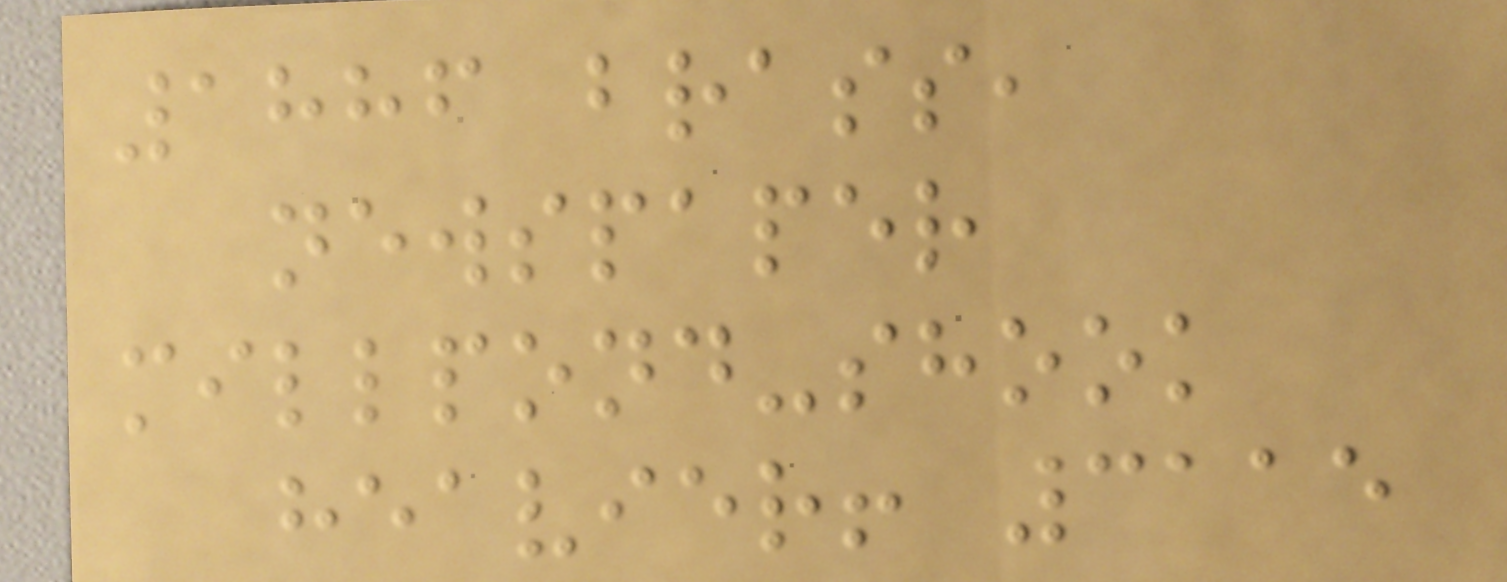1886 brass,
newspaper
millpond-shook
heavier! 3115
